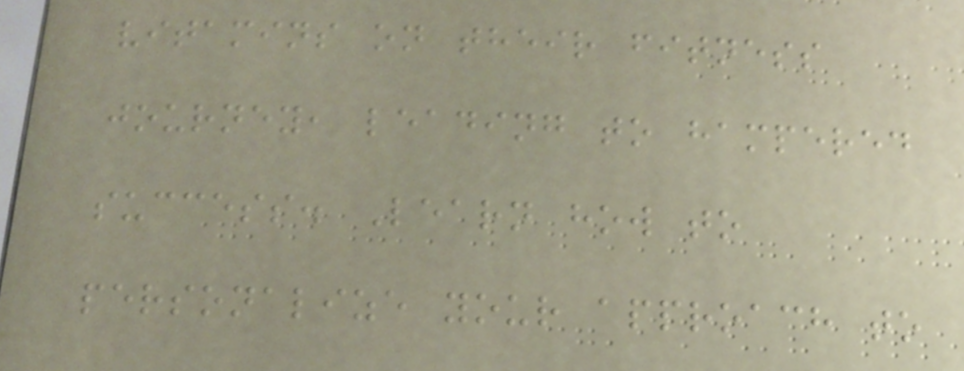vitamins on their fitness
journey, leading to hampered
success. Learn how to
personalize your approach to
